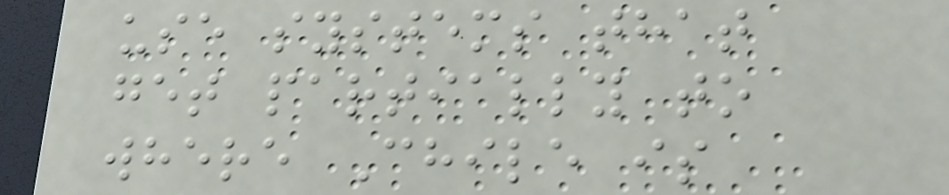use systems that
get partially to
where Chile is
